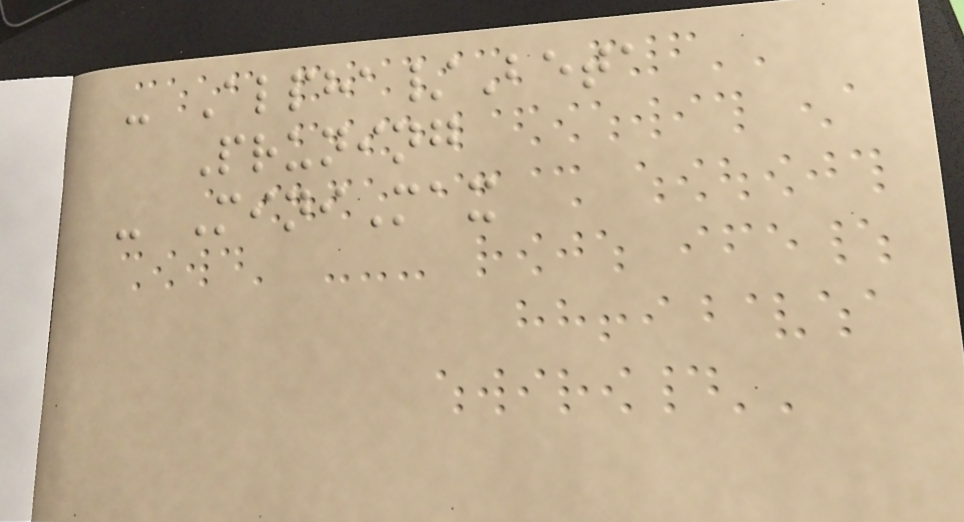- Alpha/Beta
Pruning
- MiniMax
